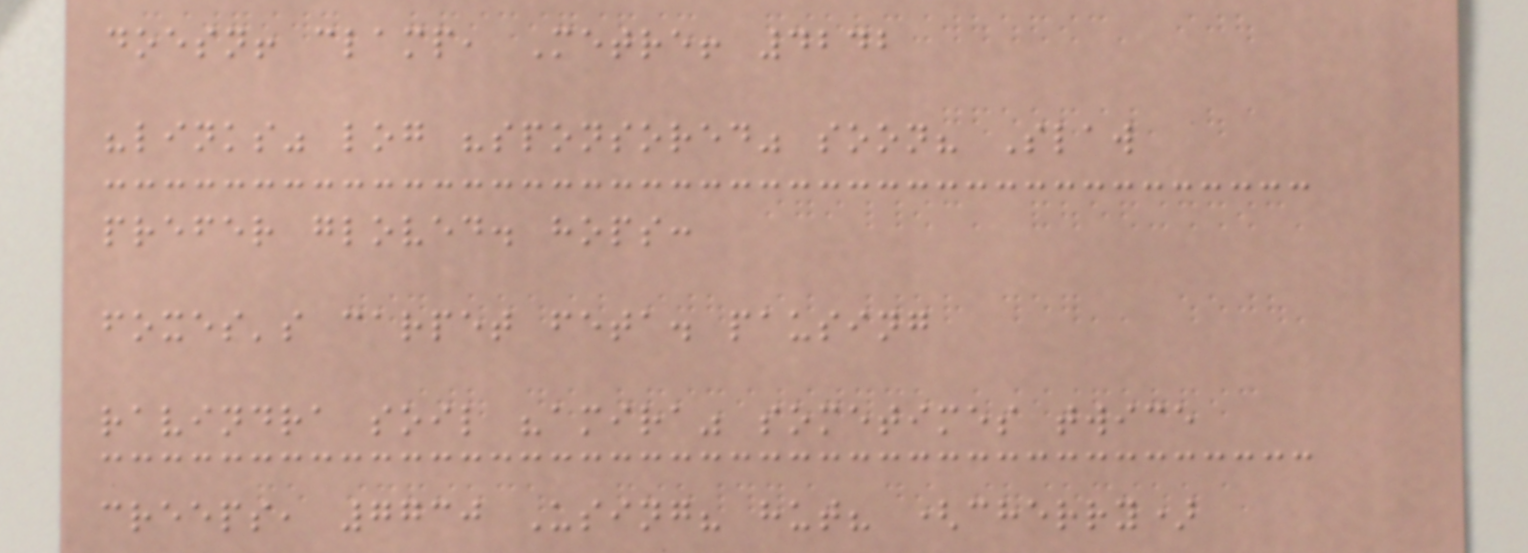doesn! clamp, Metre! 4242
"links" log "sponsored" soon? Slaw
prefer gloved. hops:
foxes's carpet feta. pausing
ravindra soil "amira" sometimes twice
creeps, 7730 Using? hut? (cherry)
